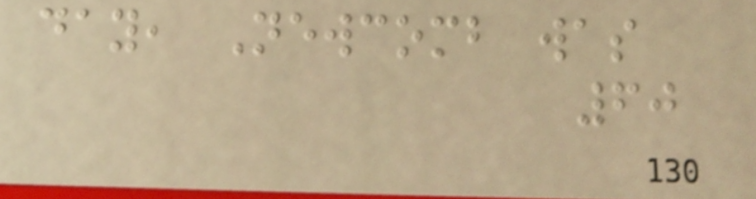day, Newcomb was
60
